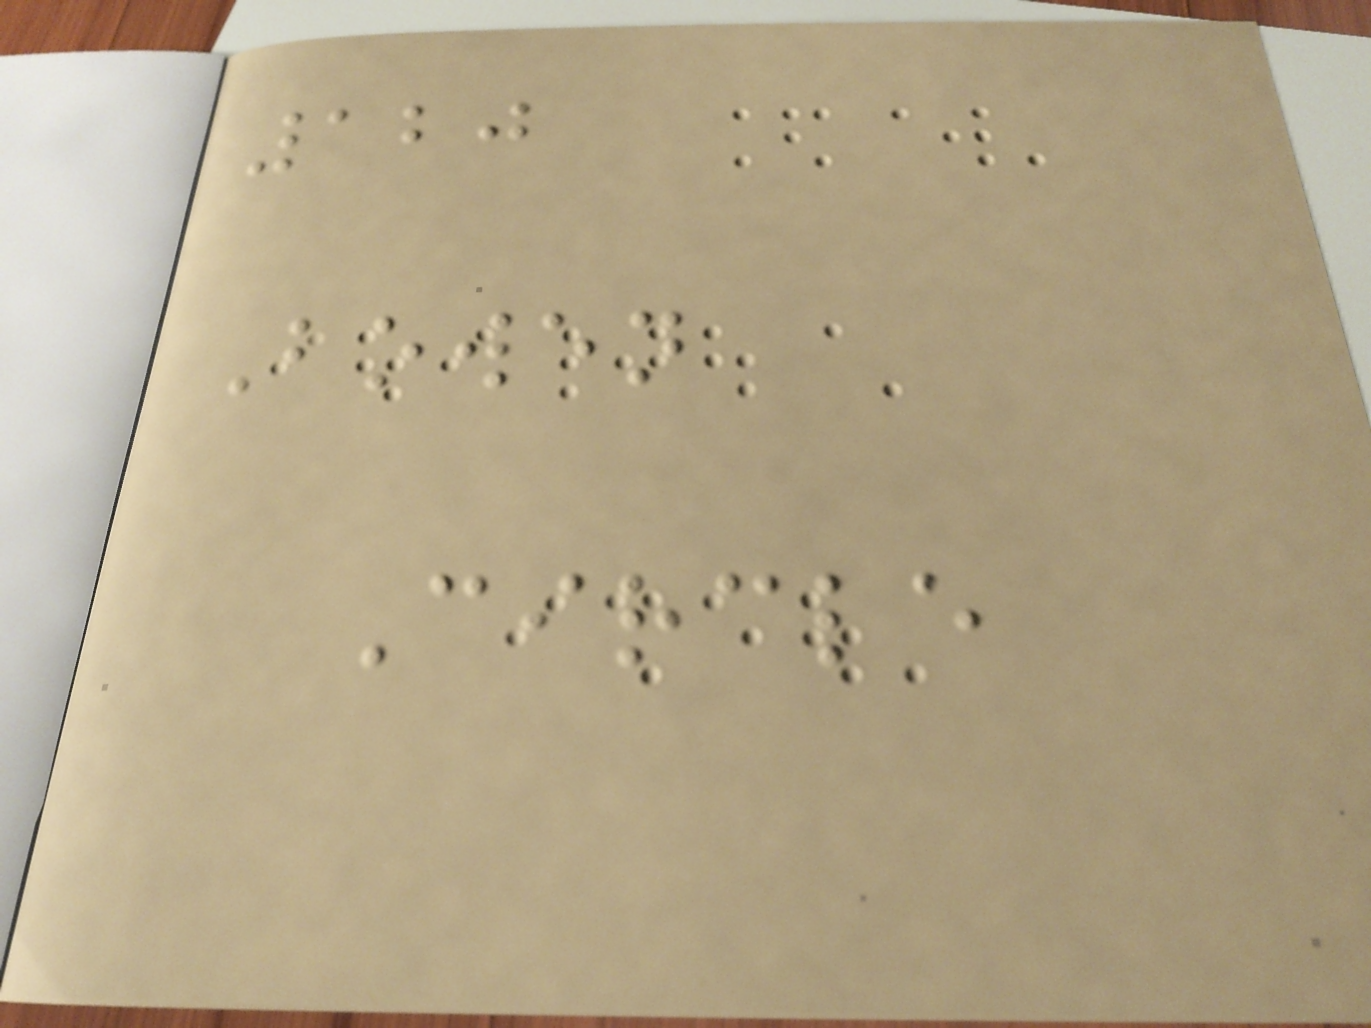120
Bowen
Circle
